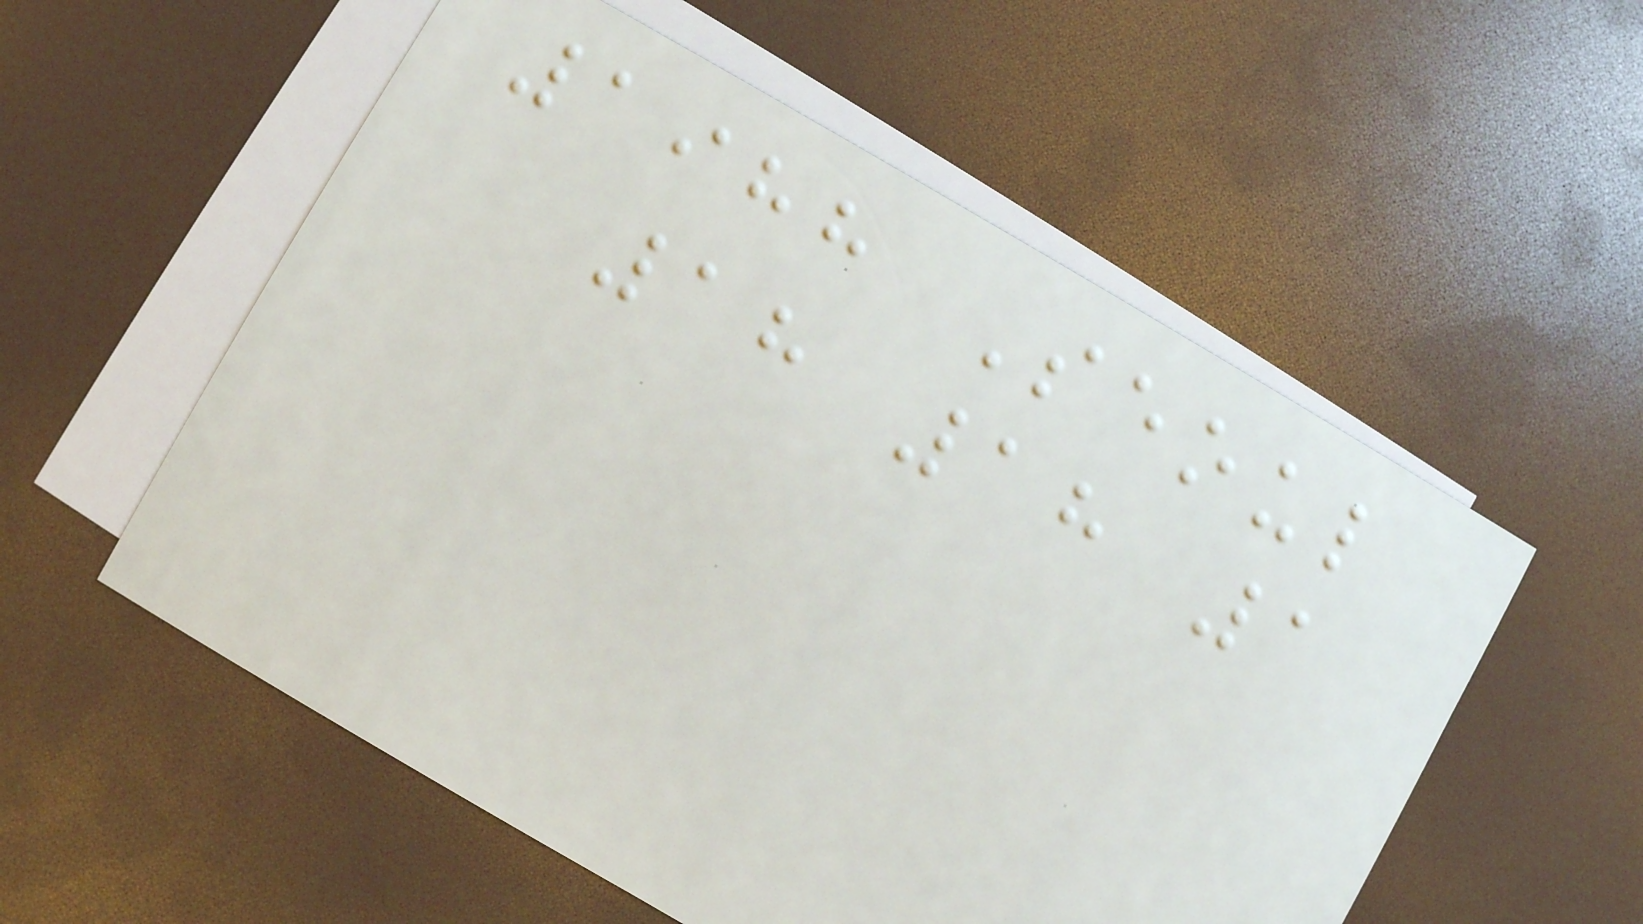1988 Seoul
18 18 1
